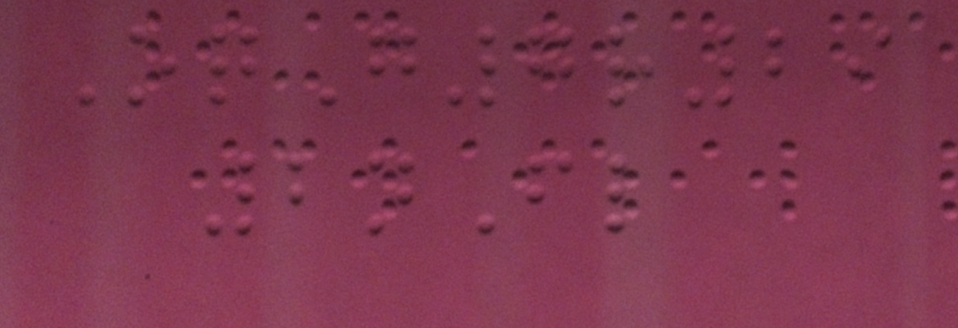OqG7r29
2nFl
